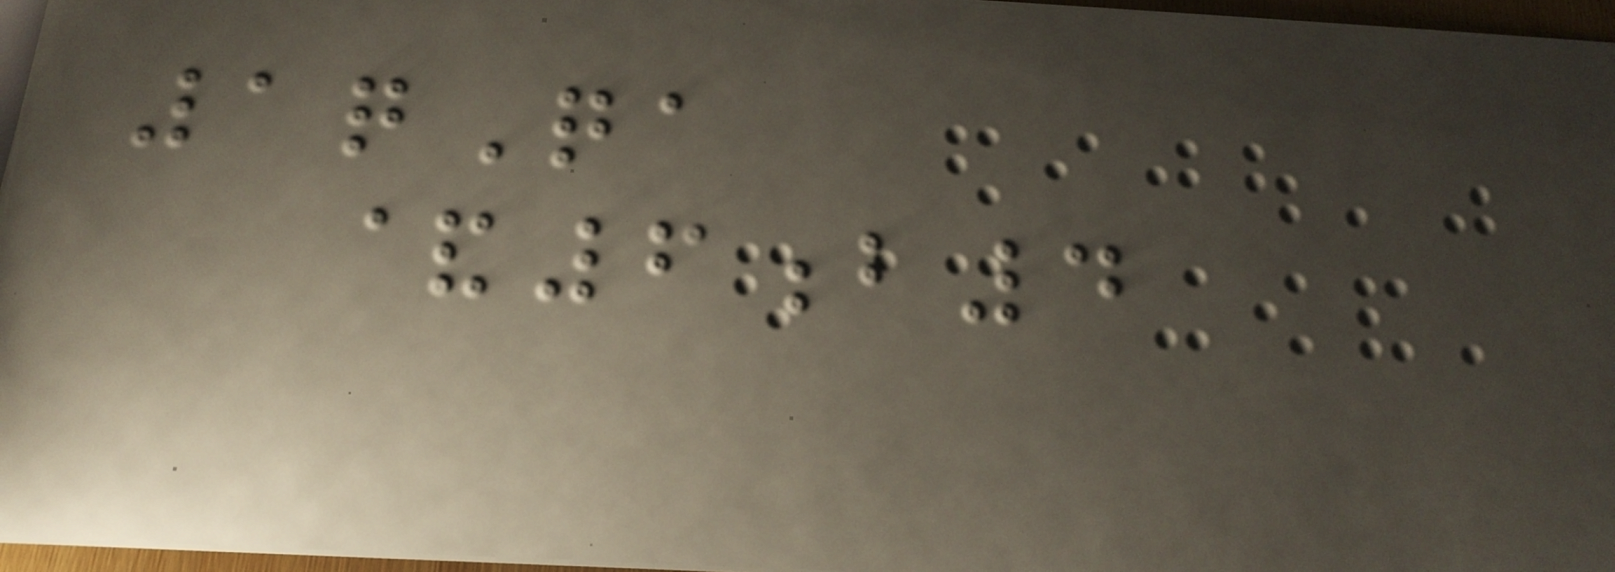1qQa
&6b4
